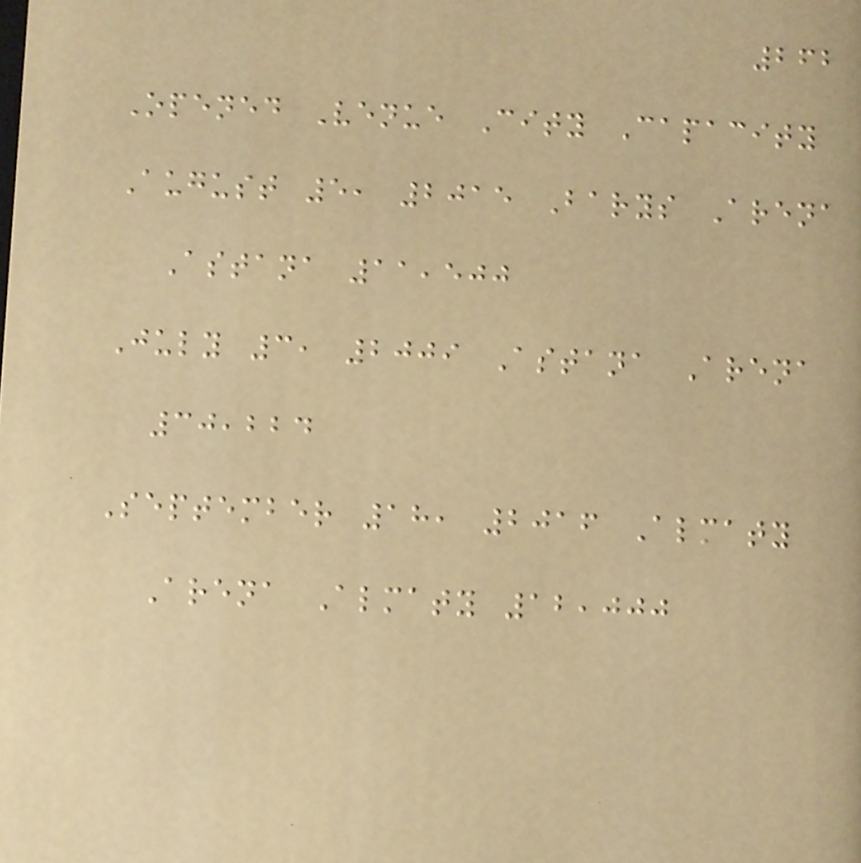262
Opened Venue City Capacity
August 5, 2015 Barys Arena
Astana 11,500
July 3, 2009 Astana Arena
30,224
September 18, 2016 Almaty
Arena Almaty 12,000
